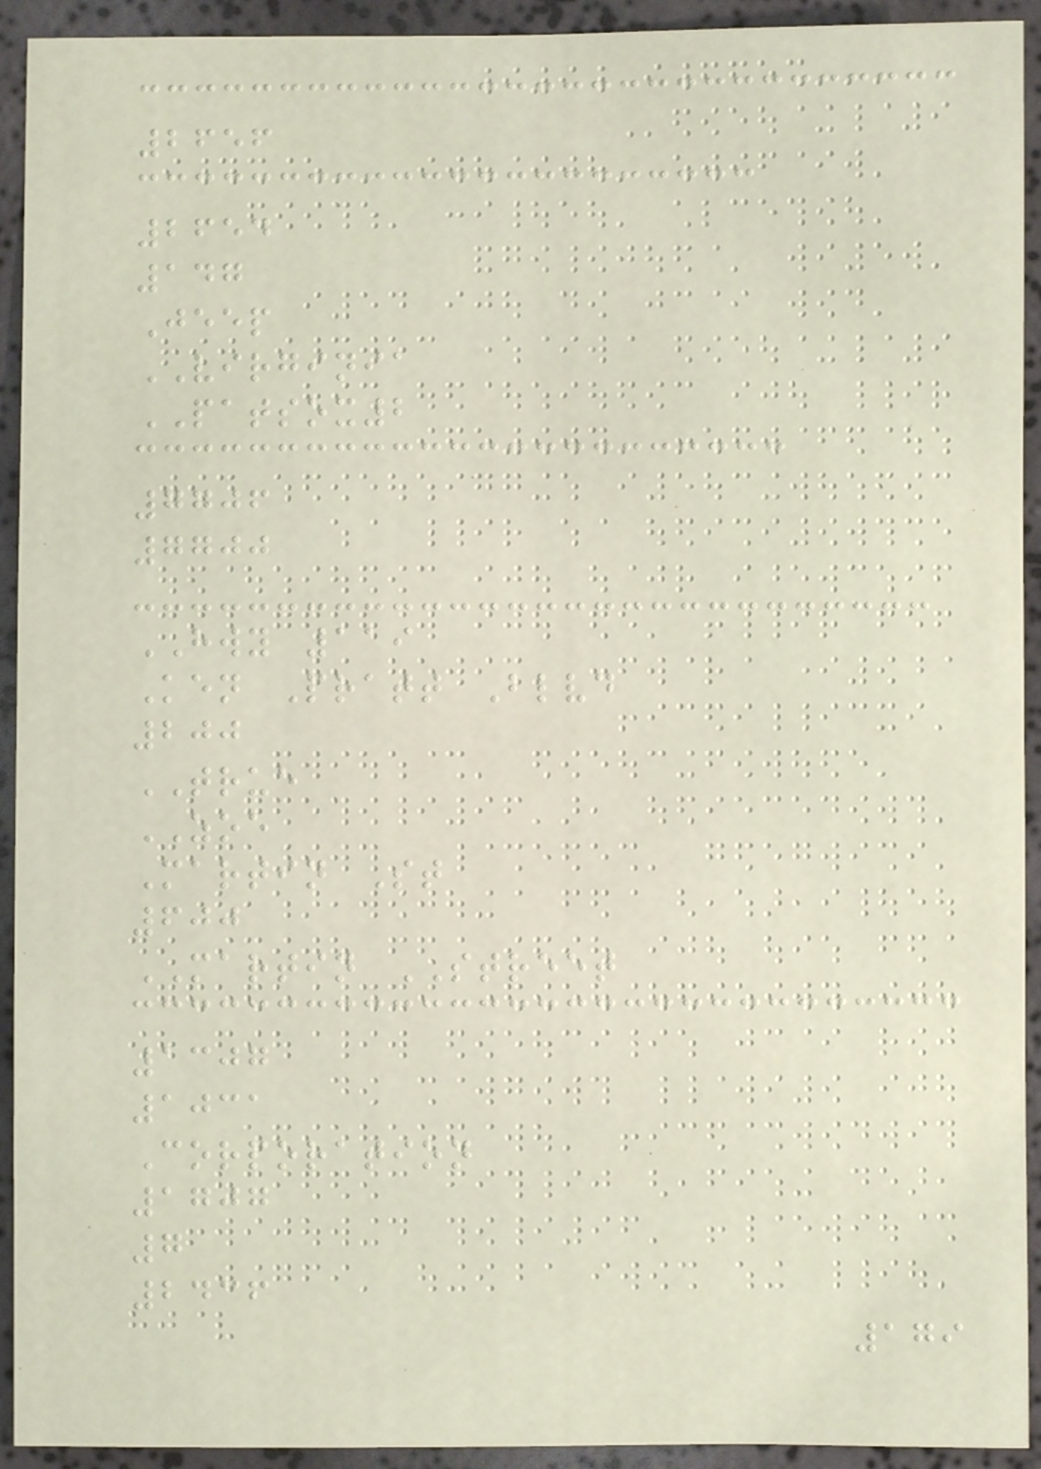2656
2654
147
Jeep
VIRGINIA
PATSOX2
7706
7700
HWY 119
Ken Pratt Blvd
200
TRUE
ZOE
Martin St
600
MARTIN STREET
1307
1031
Corporation
1707
7
2436
179
